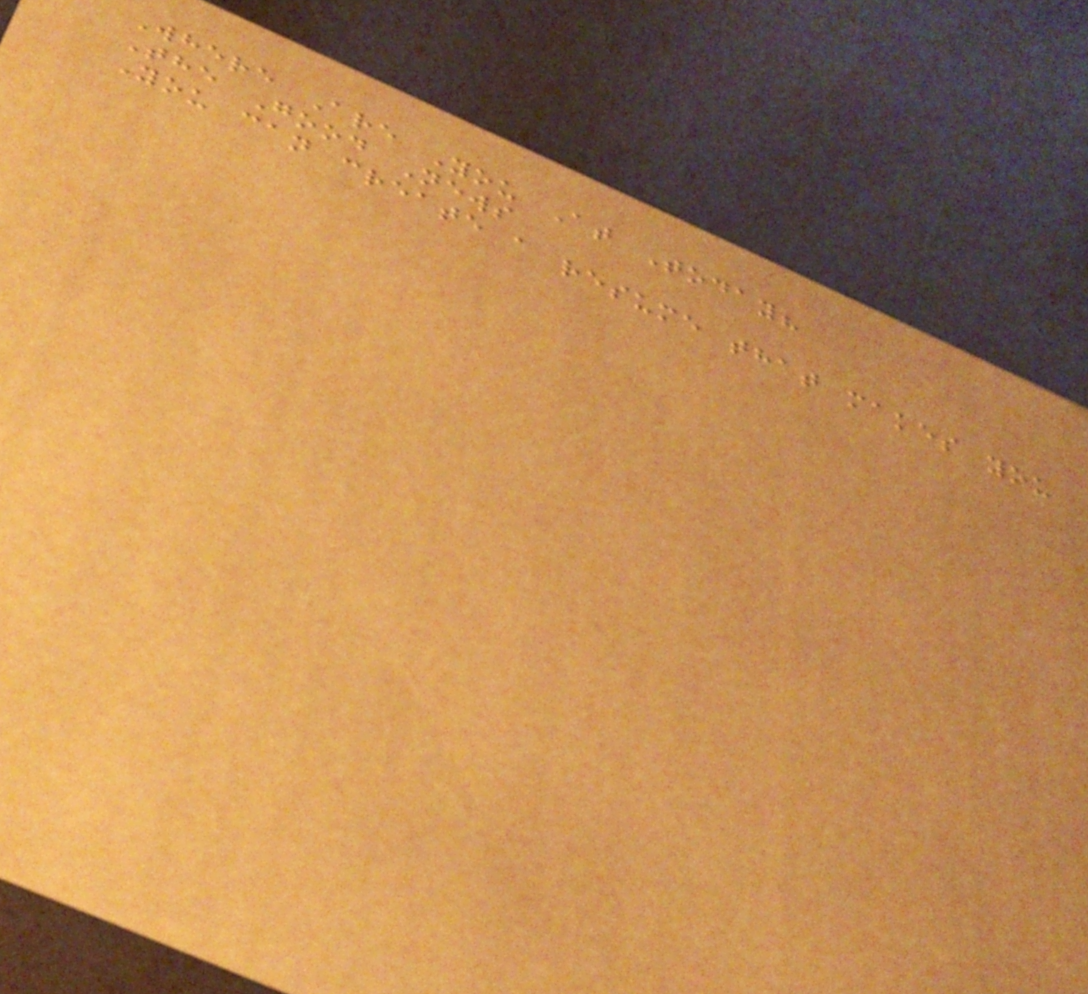Where Are You At Today?
The Good News
You can create a resume that makes you
